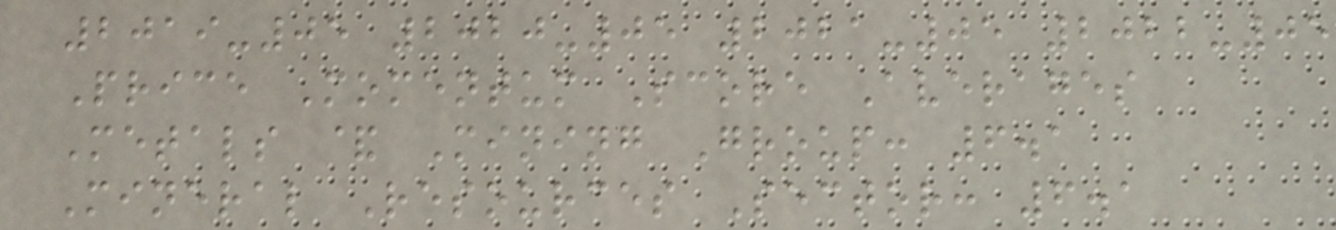2019-05 2020-05 2021-05 2022-05
Price Momentum Score Averages
Metals & Mining Group: 6.1
Mineral Resources Sector: 6.1
